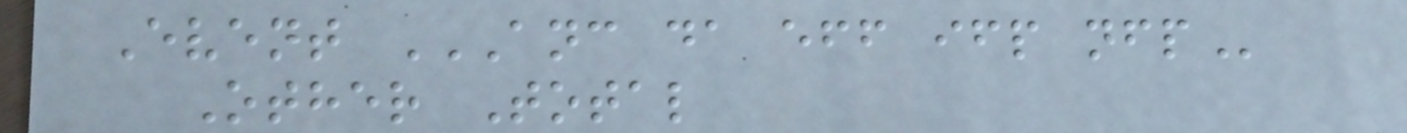Event ANC DA EFF IFP NFP
Other Total
